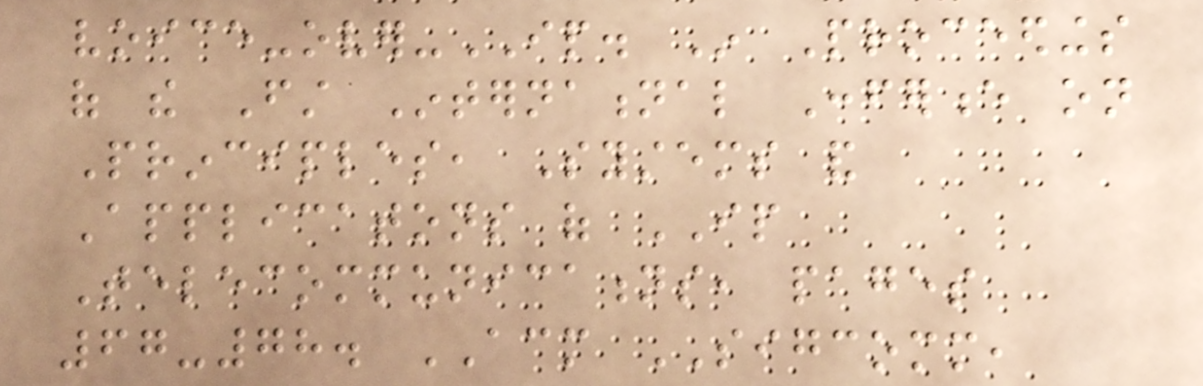voice-over-IP. In Proceedings
of the First International Conference on
Principles, Systems and
Applicatons of IP
Telecommunications, pages
67-78. ACM SIGCOMM,
